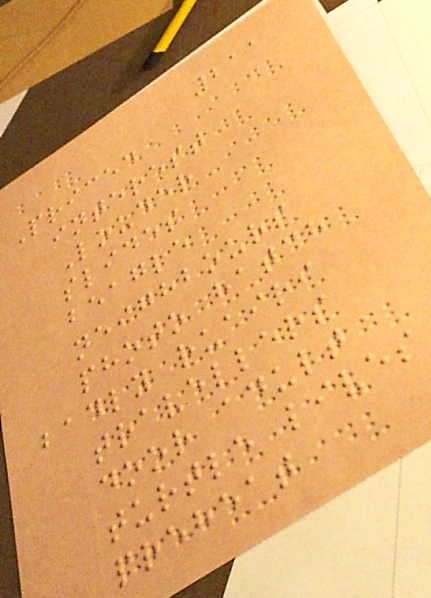211
Priced
interest
Louder
slides
beagle
neighbours
photo hatch
badly ruairi
travellers
door adult
turtle lives
preheat
